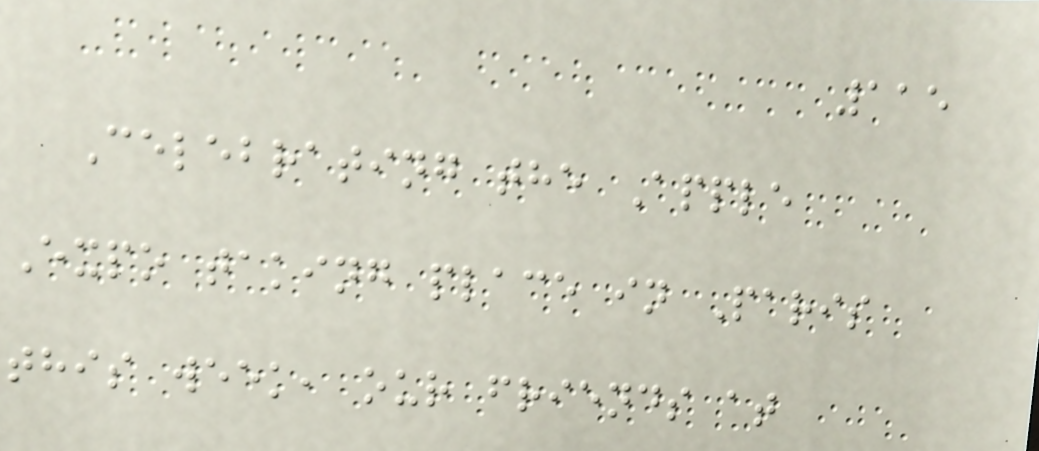115
Celebrating the Apple
Expo taking place in Paris
this week, our friends at
